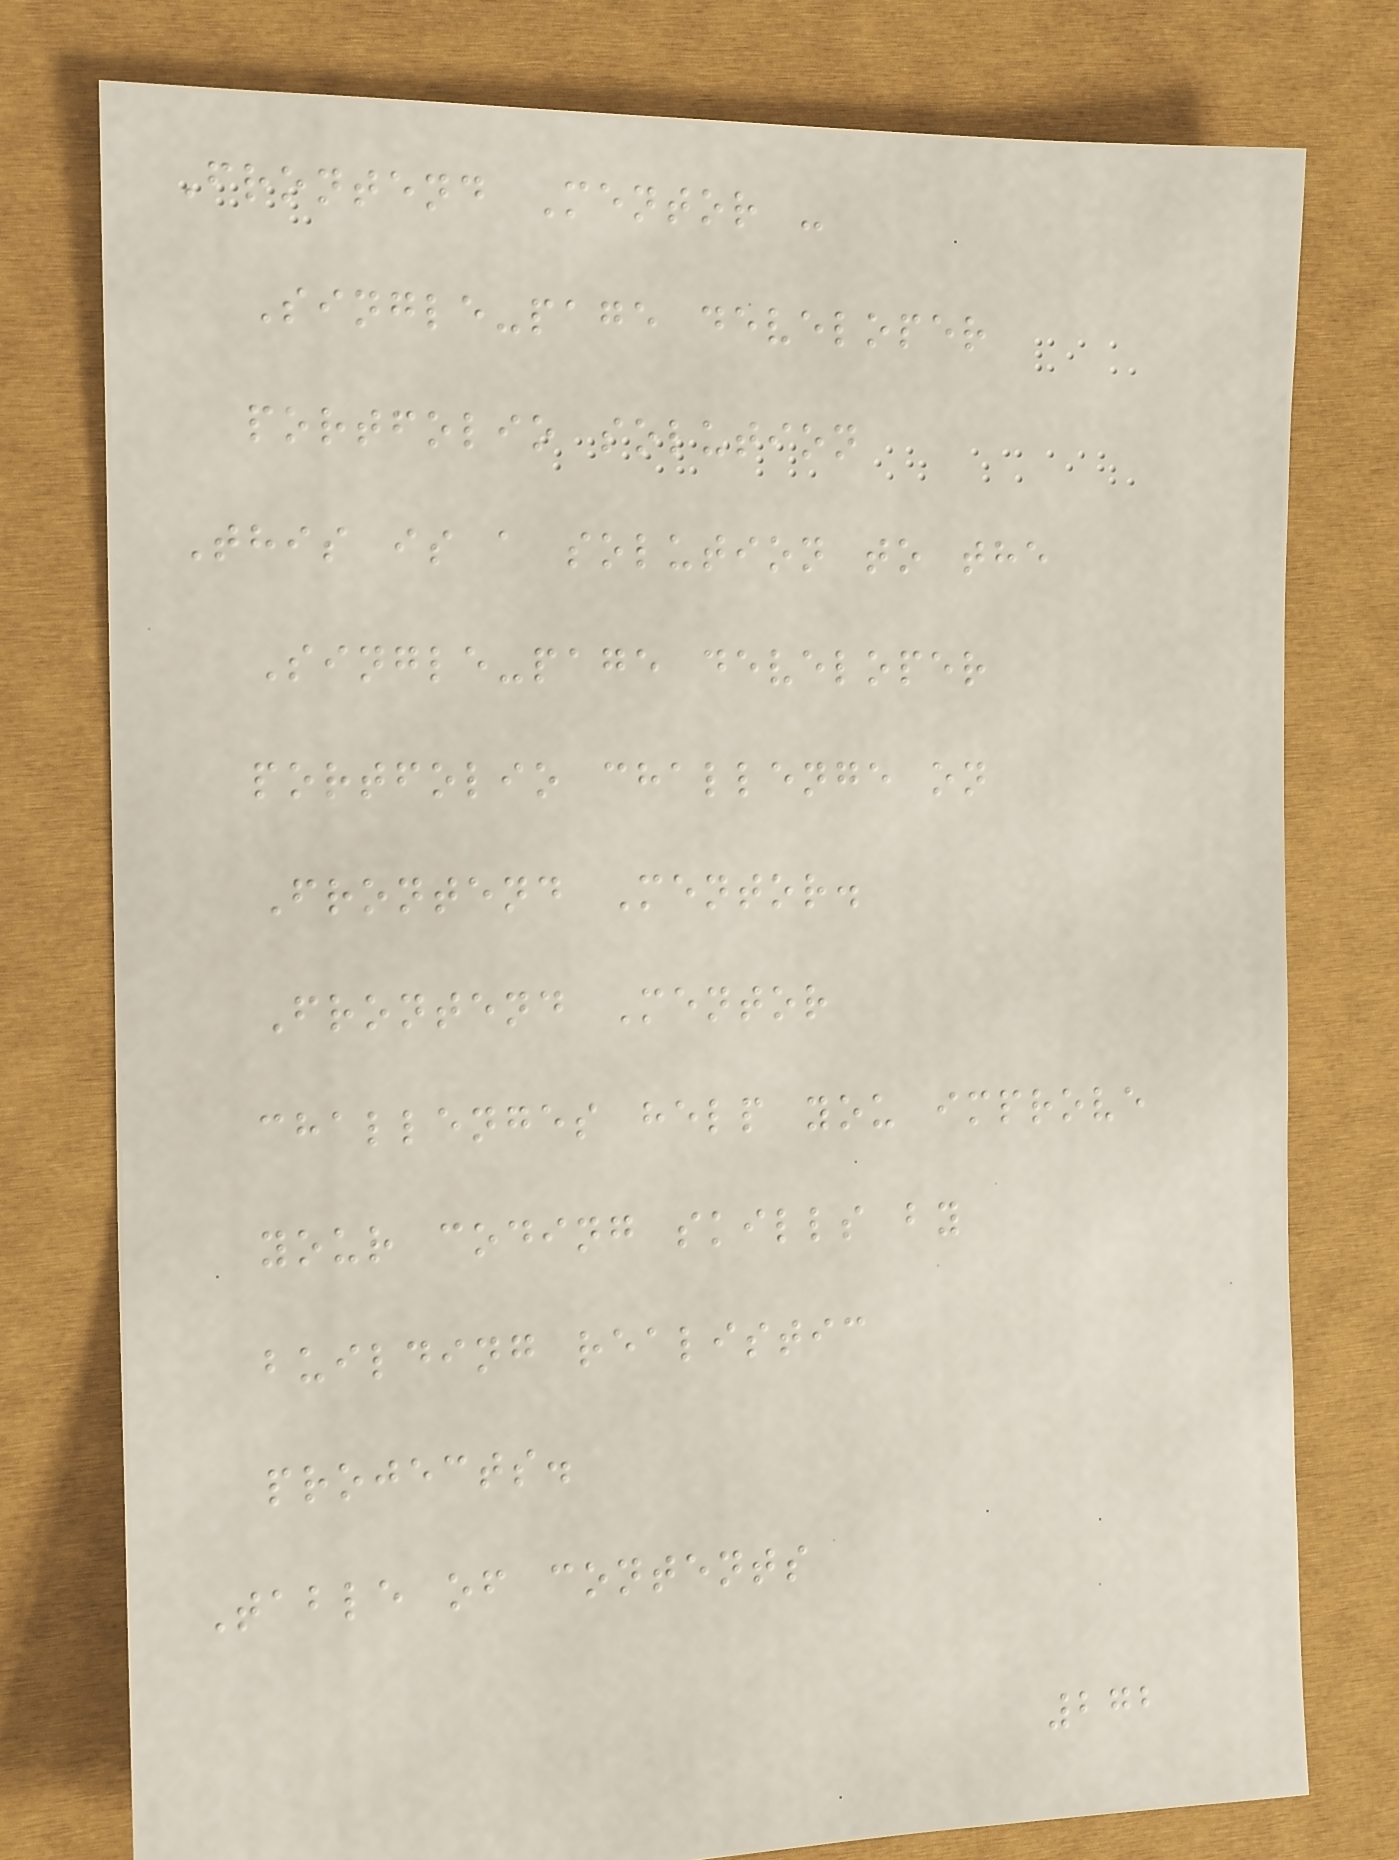Frontend Mentor -
Single-page developer
portfolio solution
This is a solution to the
Single-page developer
portfolio challenge on
Frontend Mentor.
Frontend Mentor
challenges help you improve
your coding skills by
building realistic
projects.
Table of contents
272
